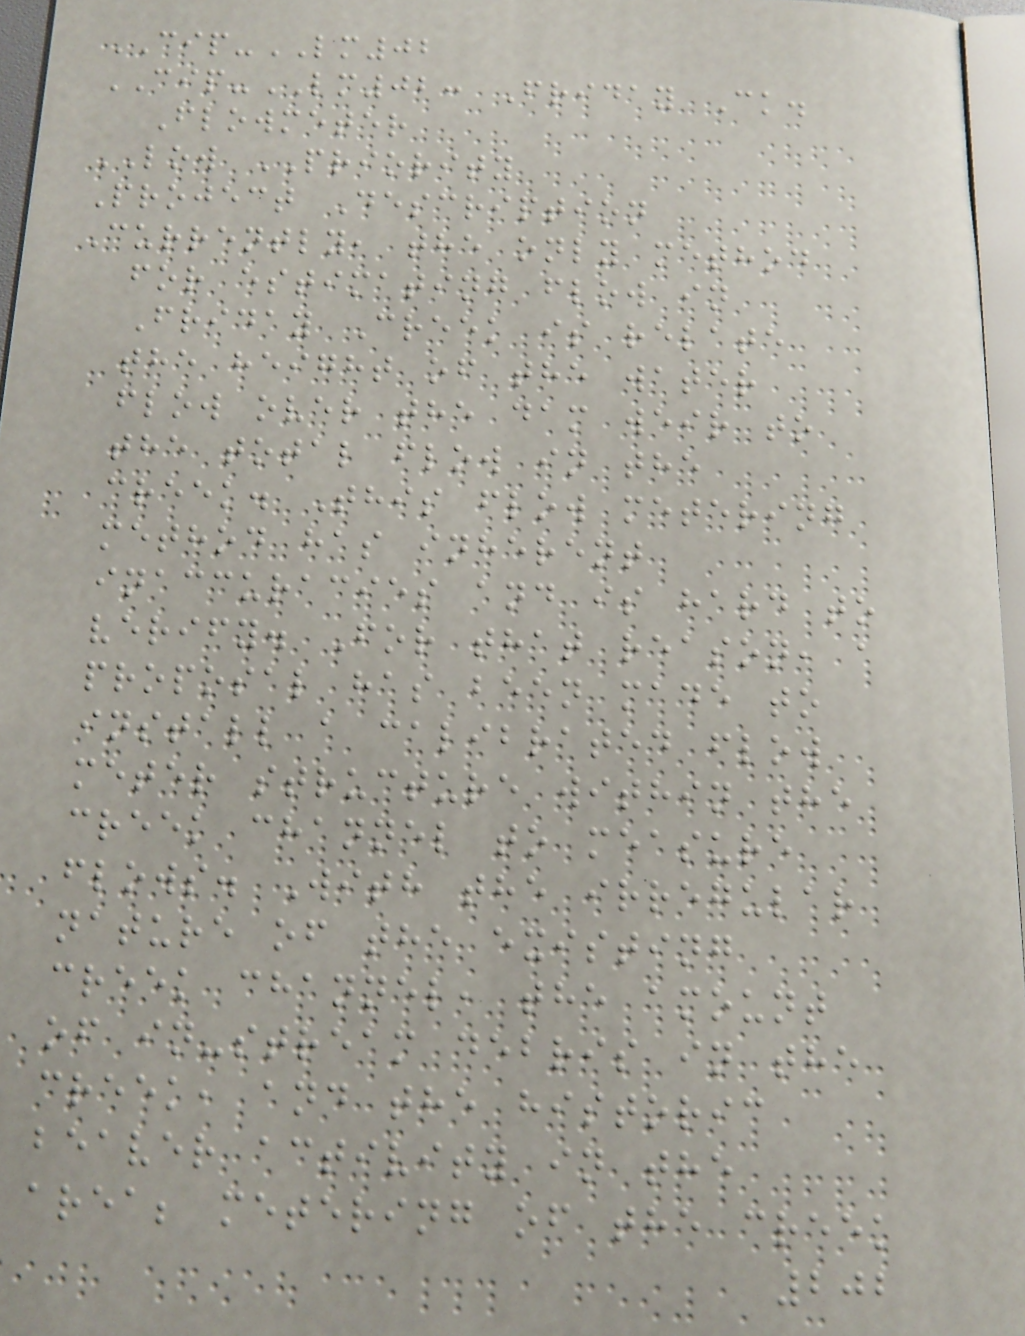CIP-LM02
CIP-LM02: Friday Ck.
Flowmeter
LOW PRIORITY
Project Description
Currently, the only method
for estimating flow in
Friday Creek is relate
the height of the water
flow over the dam weir to
the total flow in the
creek. This flow metering
method has inherent
inaccuracies and is hard to
verify. For that reason, a
proposal has been made to
install a calibrated flow
meter structure within the
creek channel to measure
flows. With the irregular
nature of the existing
creek channel, the amount
of in-stream debris in the
creek, and the historic
beaver activity in the
area; metering of the creek
202
